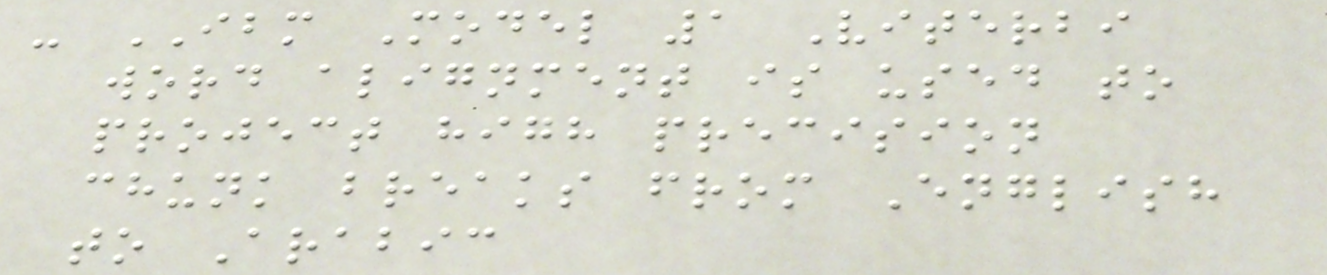- IBM Model 1 Viterbi
word alignment is used to
project high precision
chunk breaks from English
to Arabic
